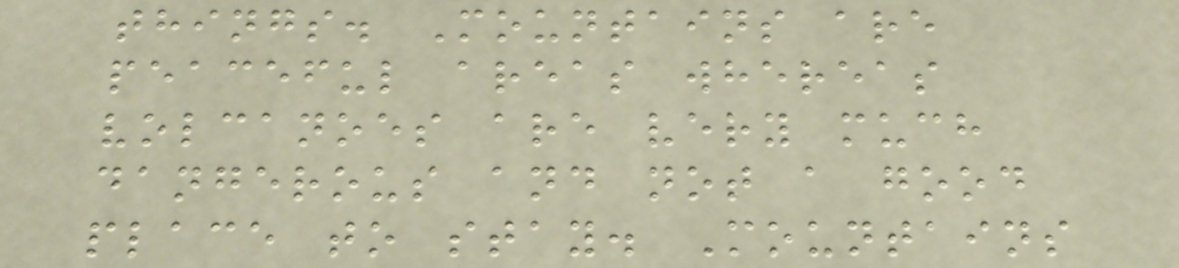things. Mountains are
peaceful areas whereas
volcanoes are very much
dangerous and not a good
place to stay. Mountains
